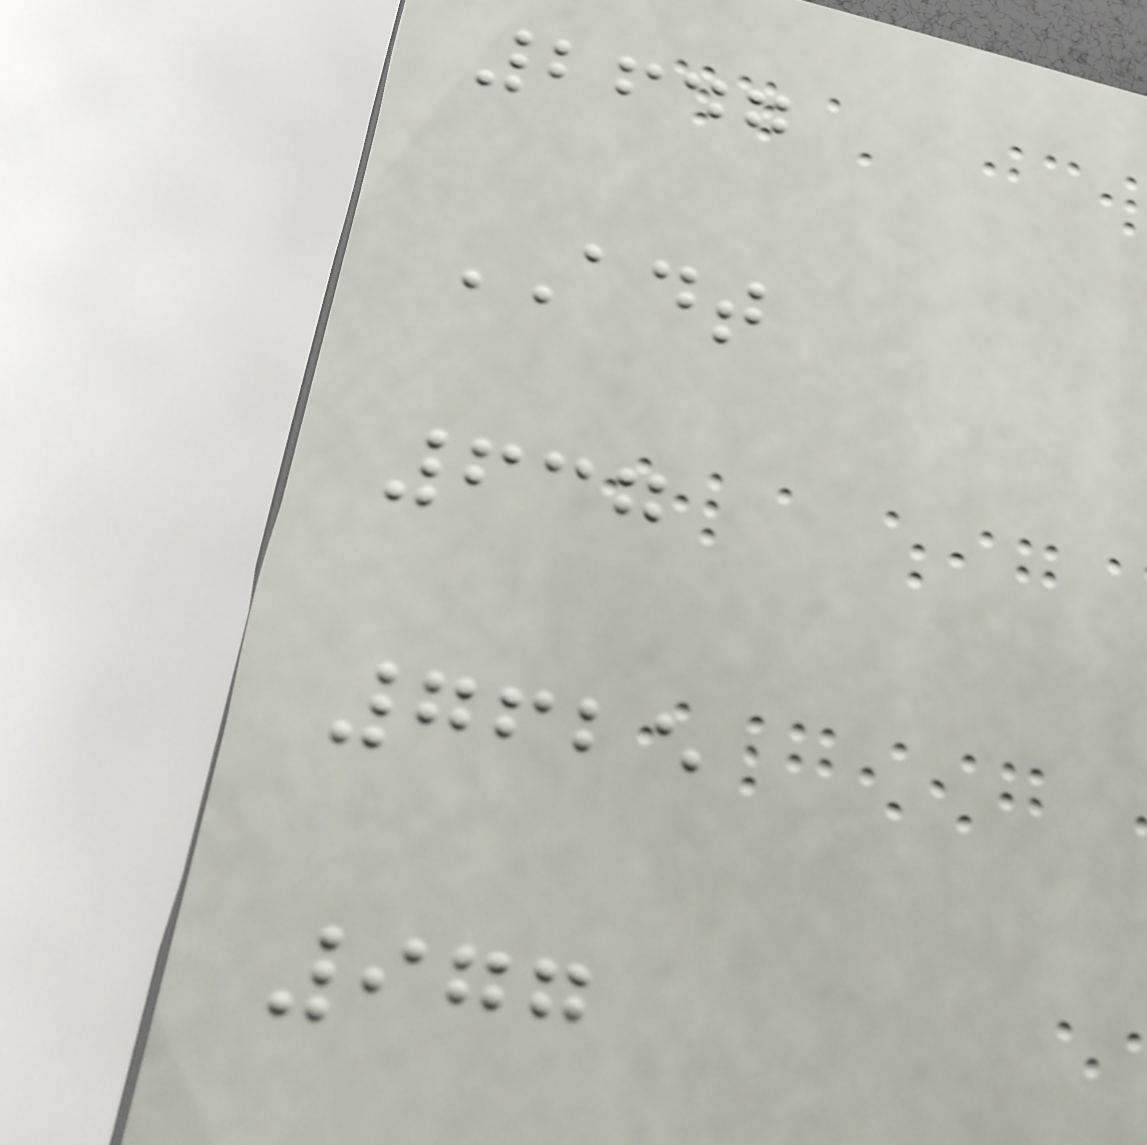2647
ADT
637
7625
977
